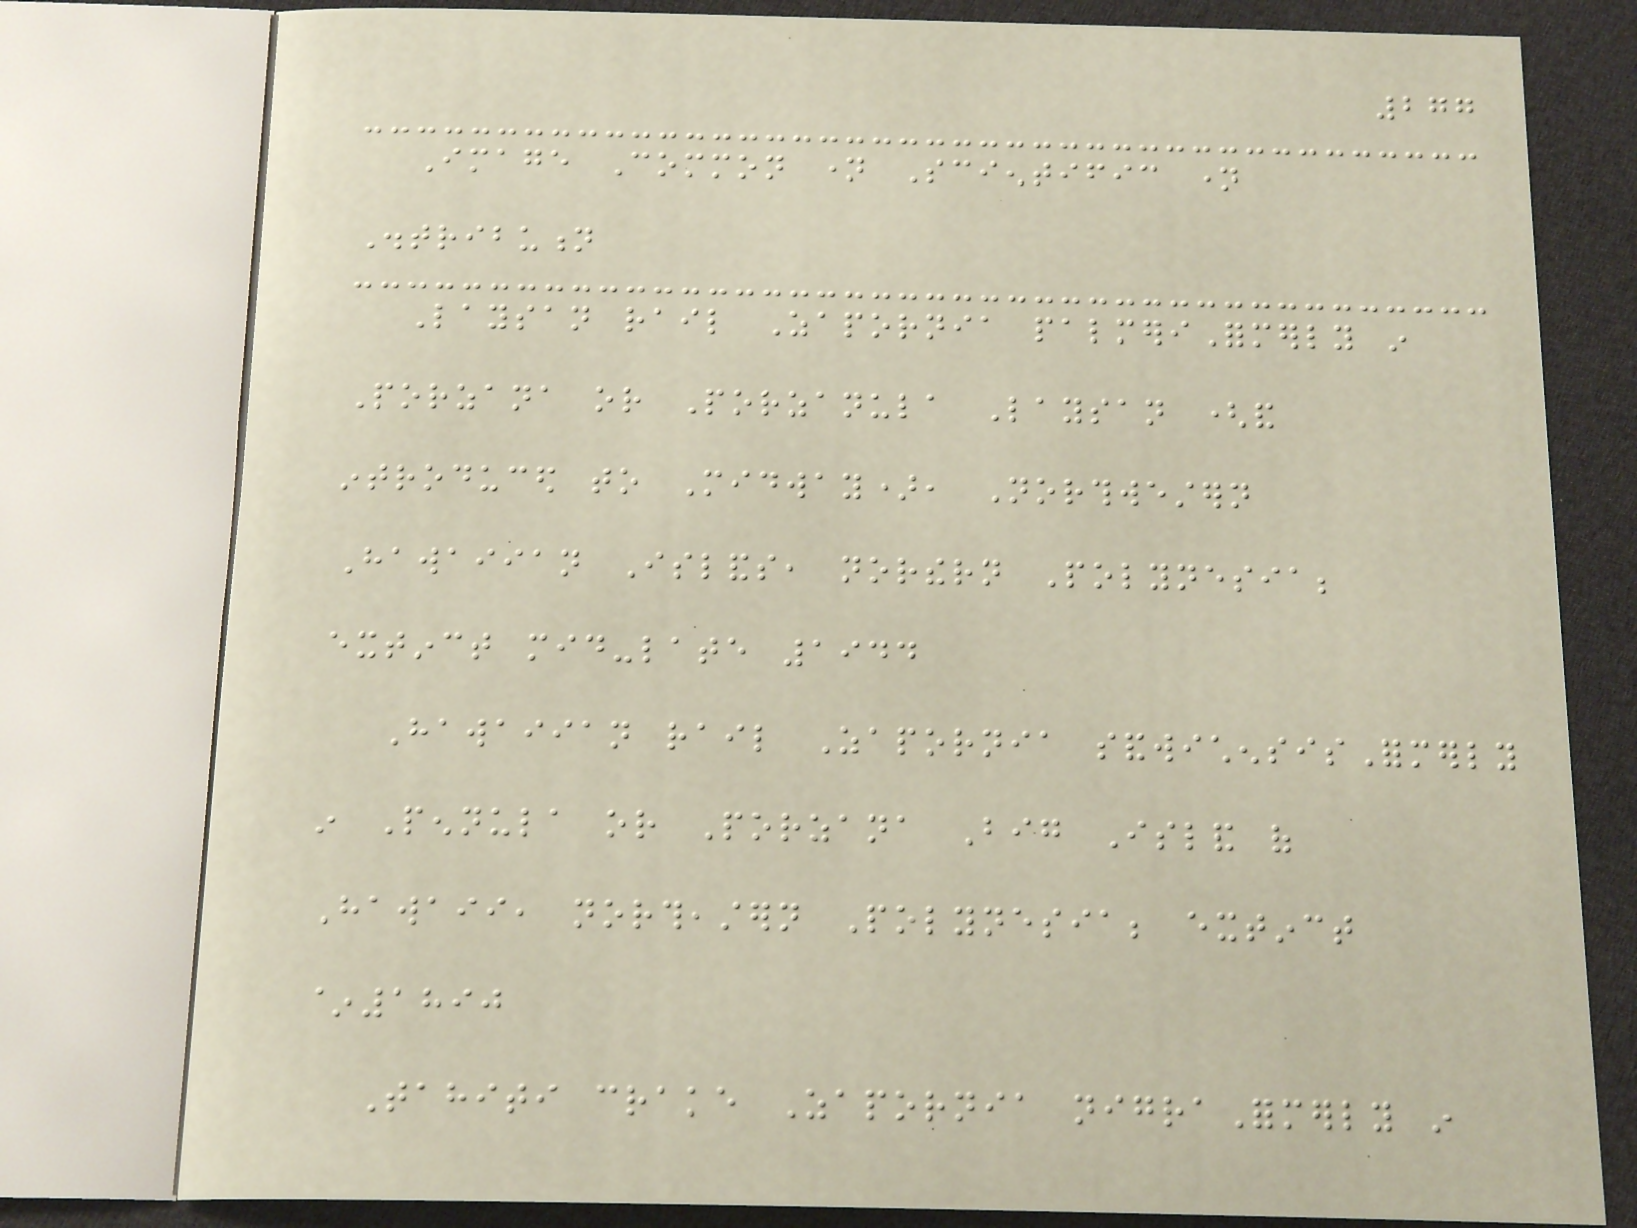277
Image Common name Scientific name
Distribution
Laysan rail Zapornia palmeriFormerly in
Porzana or Porzanula Laysan (and
introduced to Midway), Northwestern
Hawaiian Islands, northern Polynesia;
extinct mid-late 1944
Hawaiian rail Zapornia sandwichensisFormerly
in Pennula or Porzana Big Island of
Hawaii, northeastern Polynesia; extinct
~1890
Tahiti crake Zapornia nigraFormerly in
